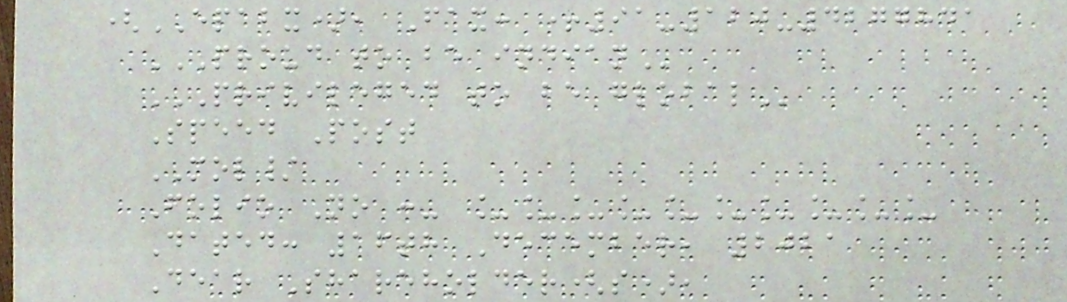(EPABX), Fax: +91-120-4277841
PROUD TO BE INDIAN
PRIVILEGED TO BE GLOBAL
Speed Post
MOL/
Folio No :- __________
Dated: 16th December, 2021
Dear Shareholder(s),
